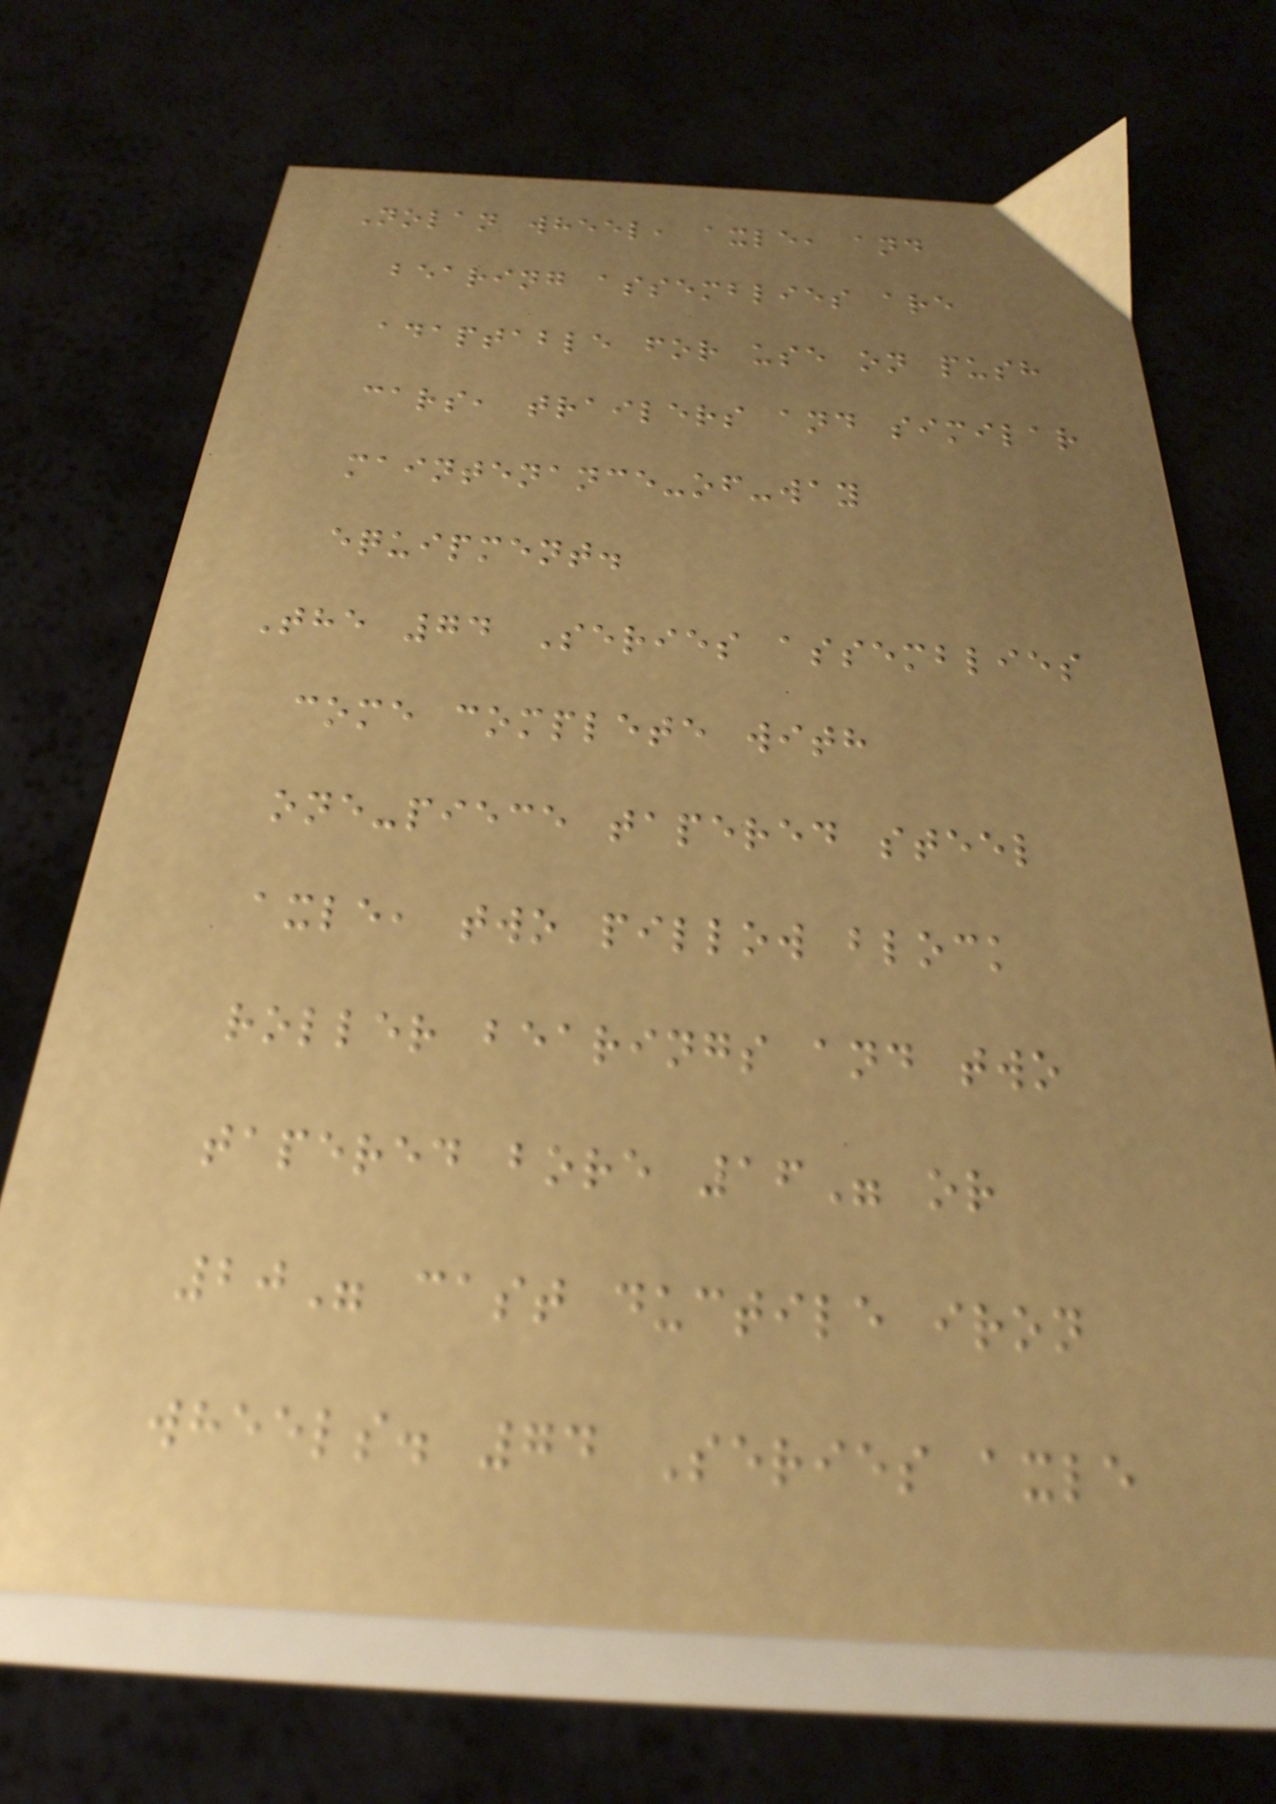Nolan wheel, axle, and
bearing assemblies are
adaptable for use on push
cars, trailers and similar
maintenance-of-way
equipment.
The 74 Series assemblies
come complete with
one-piece tapered steel
axle, two pillow block
roller bearings and two
tapered bore 16" or
20" cast ductile iron
wheels. 74 Series axle
